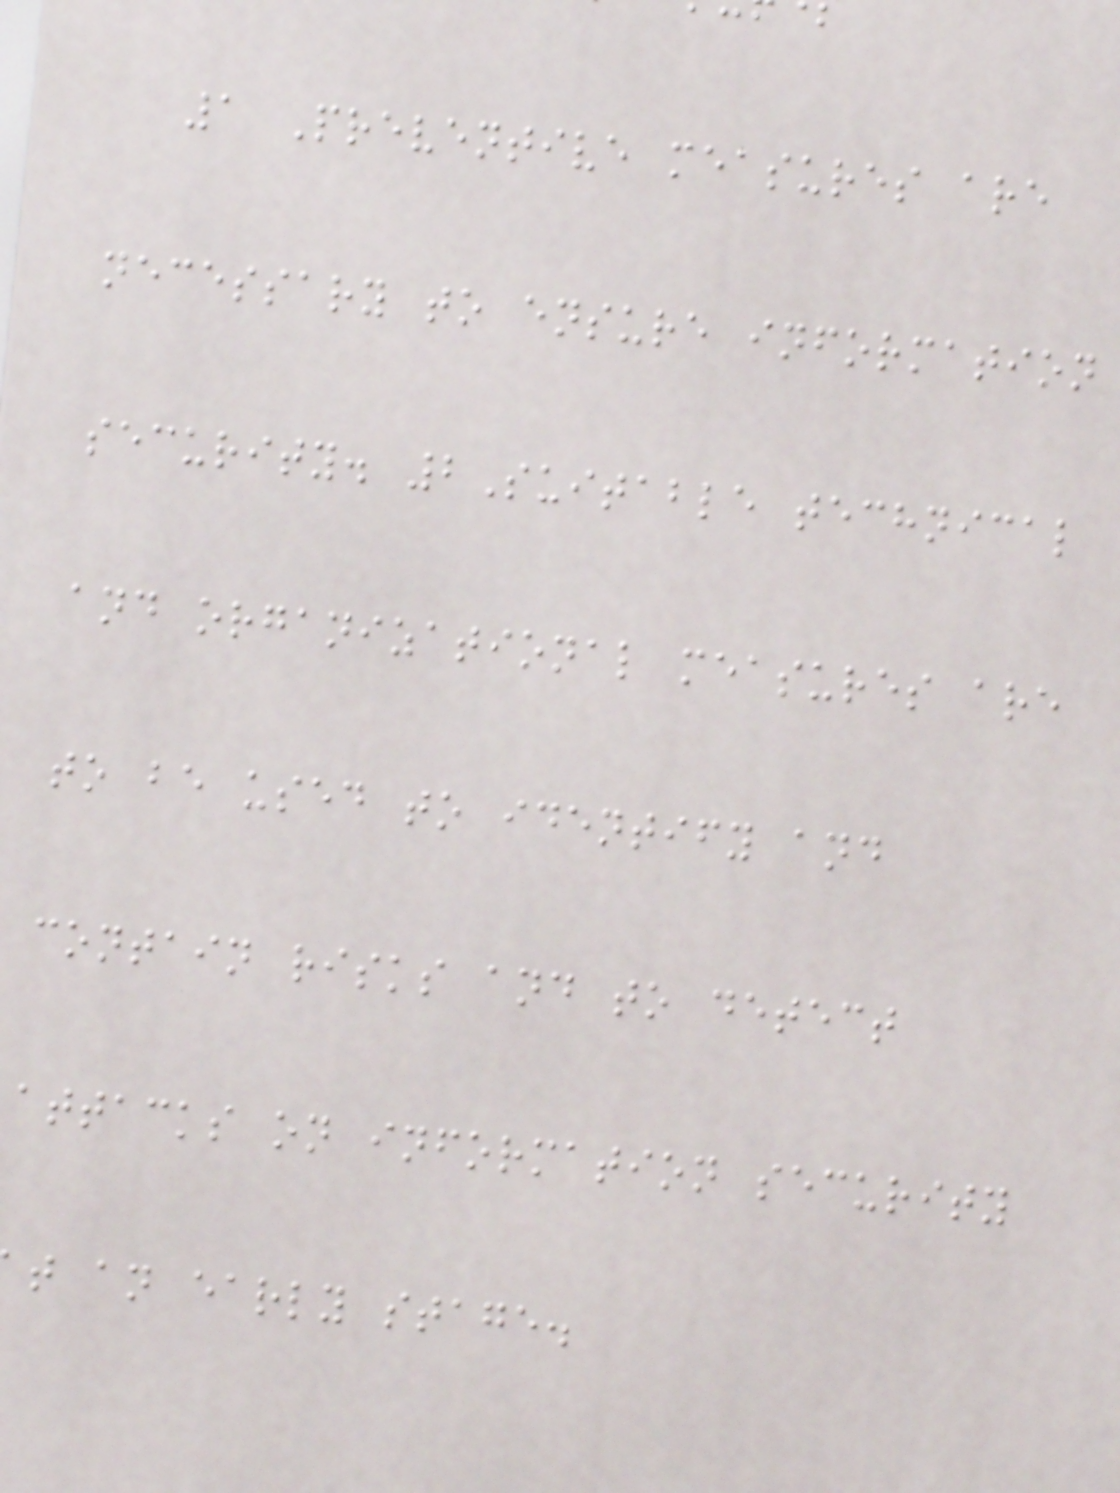1 Preventive measures are
necessary to ensure information
security. 2Suitable technical
and organizational measures are
to be used to identify and
contain risks and to detect
attacks on information security
t an early stage.
